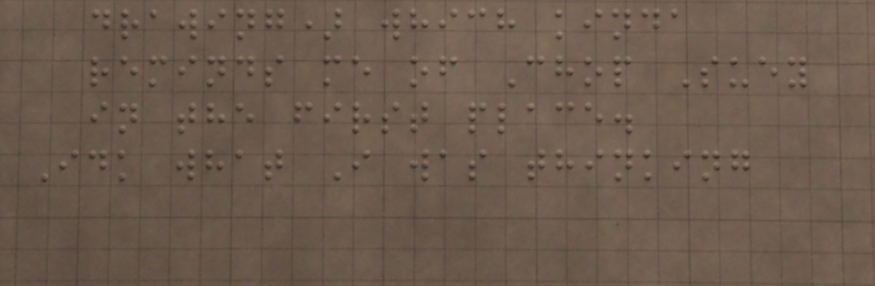drawing) which kinda
reminds me of Chop Suey
in the first place.
Idk what I was thinking
